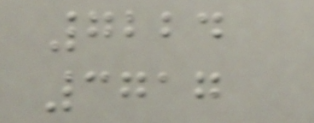7224
3717
